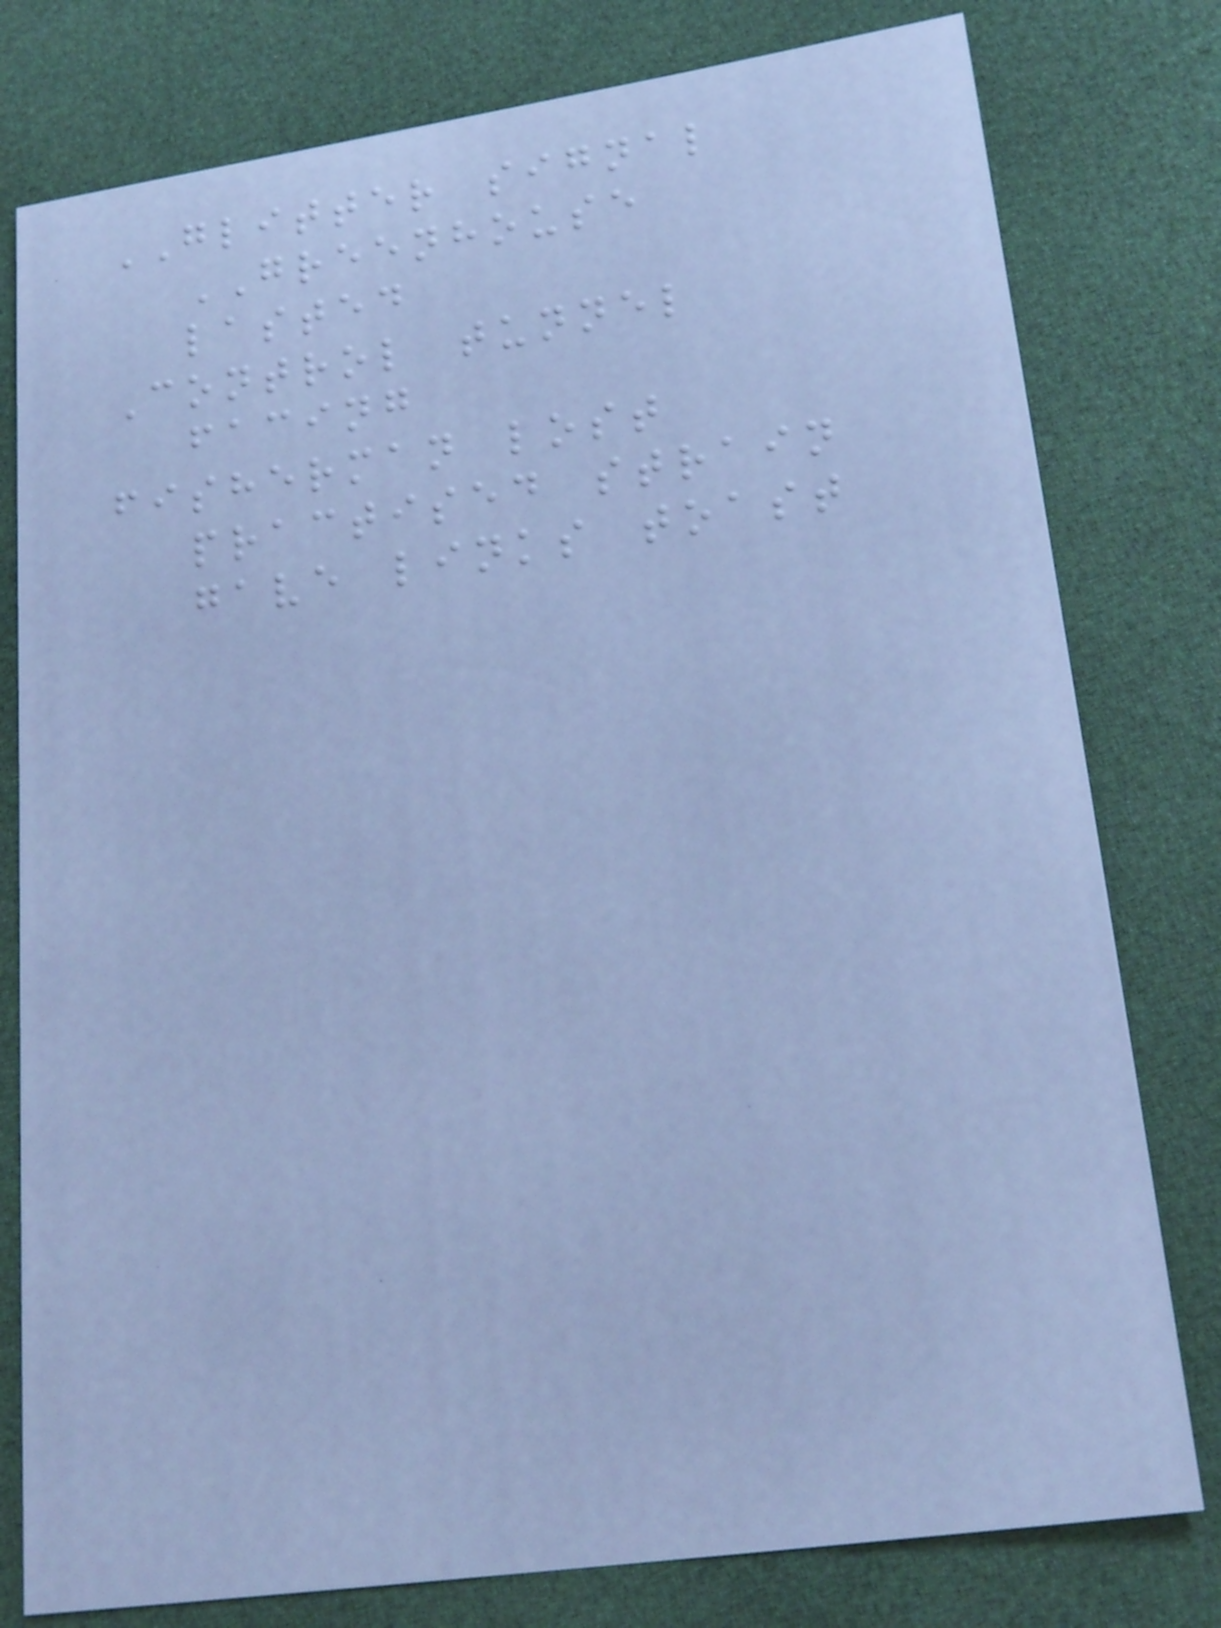GLITTER signal
GREENHOUSE
lasted
Control tunnel
facing
fisherman lost
practised strain
gave links toast
